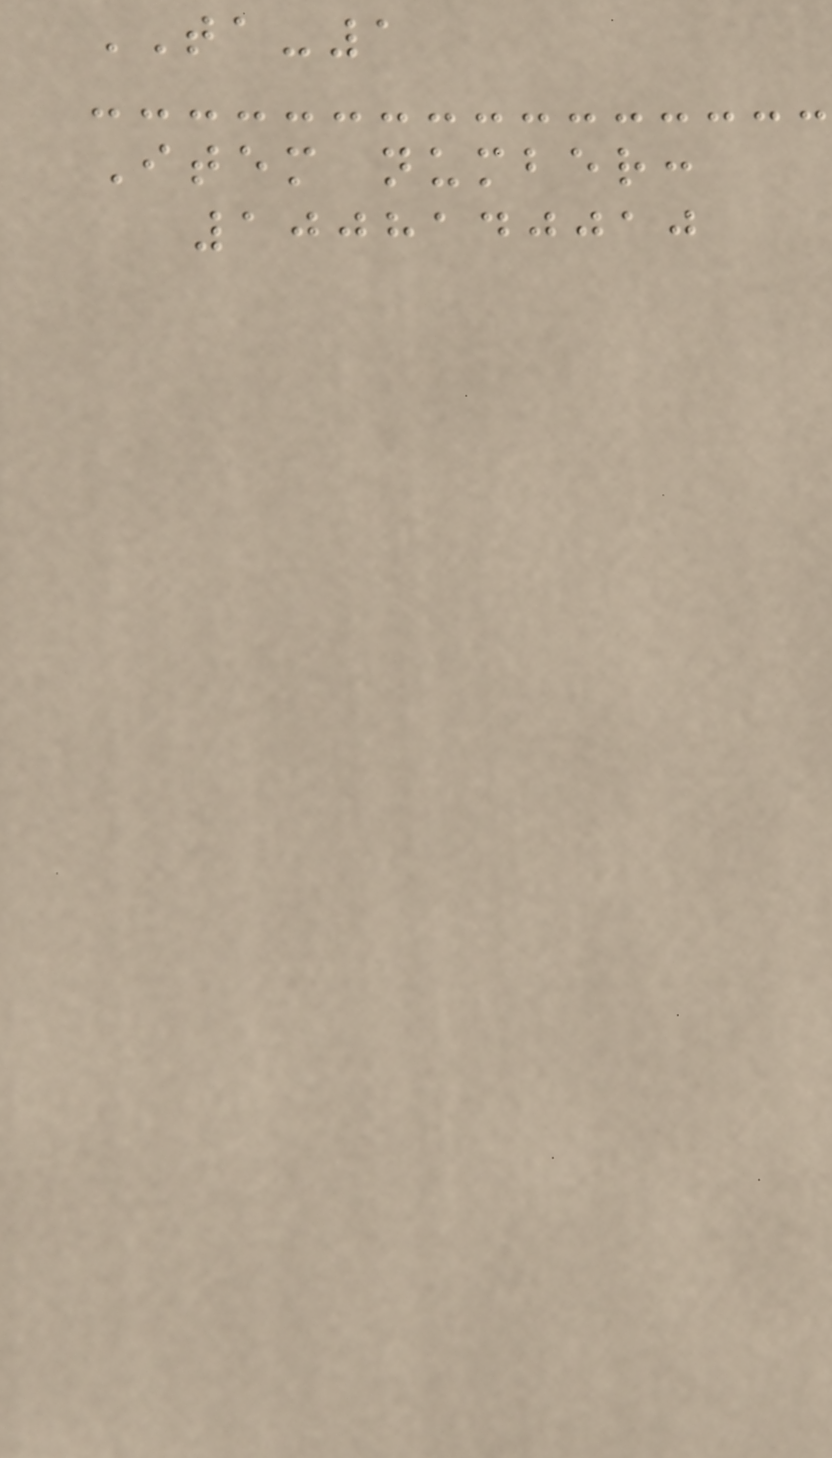TA-1
Item number:
1008140010
